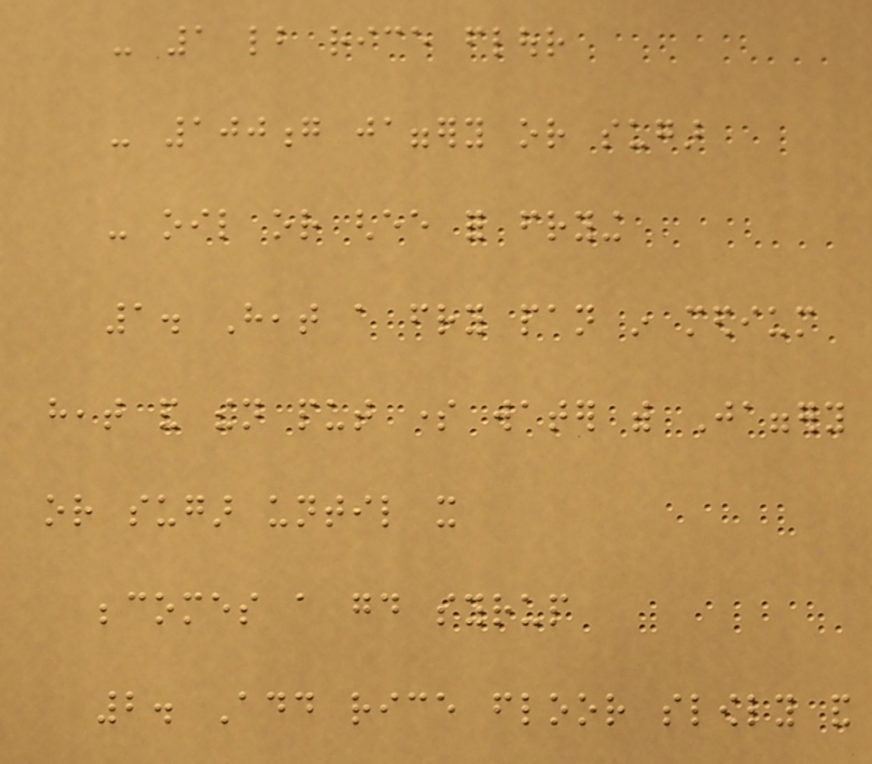- 1 lb rice flour
- 100g jaggery or sugar
- oil or ghee for frying
1. Heat a fry pan in medium
heat and then put some water with Jaggery
or sugar until it
becomes a good syrup
2. Add rice floor slowly and
